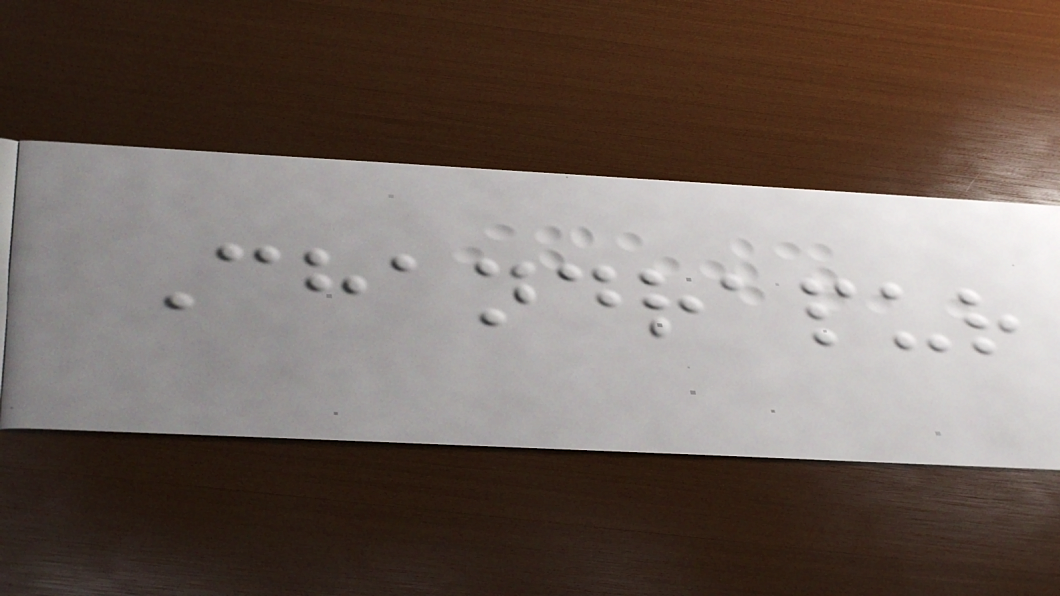Chandrapur
